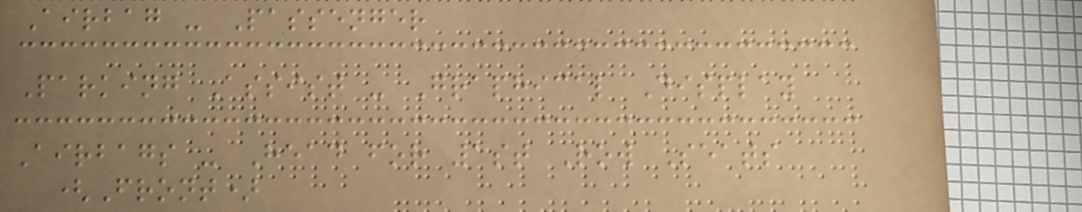Airbag - Passenger
Parking Assist - Graphical Display
Airbags - Head for 1st Row Seats
(Front)
